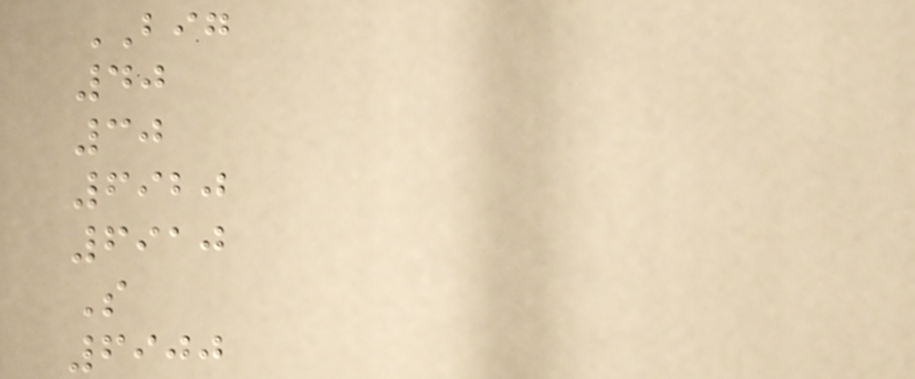BIG
40
30
6920
6910
S
6900
